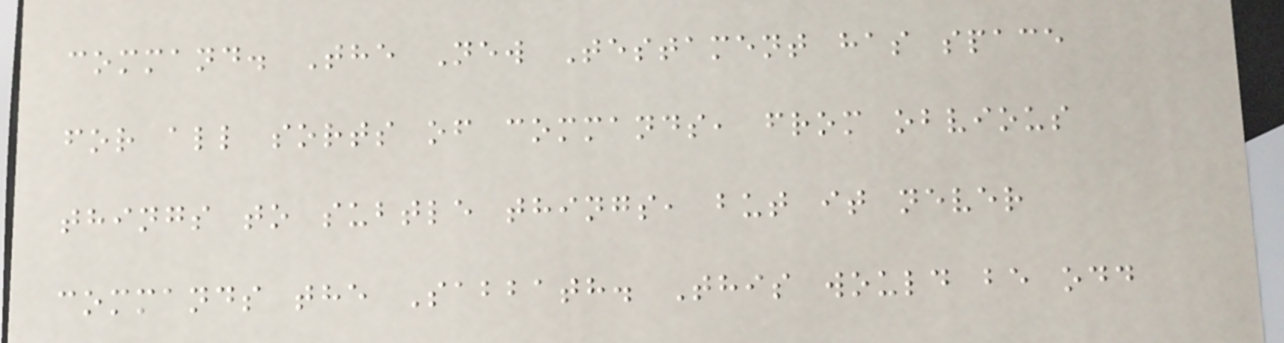command. The New Testament has space
for all sorts of commands, from obvious
things to subtle things, but it never
commands the Sabbath. This would be odd
